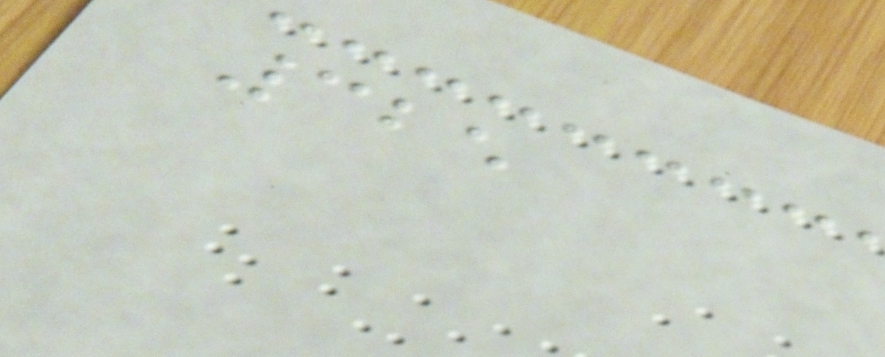325
